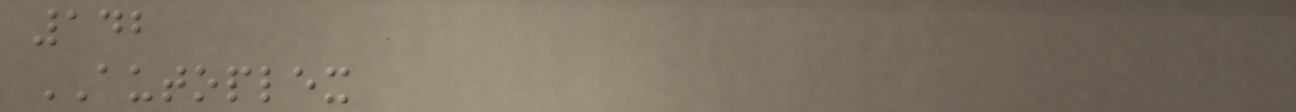142
AUTOPLEX
